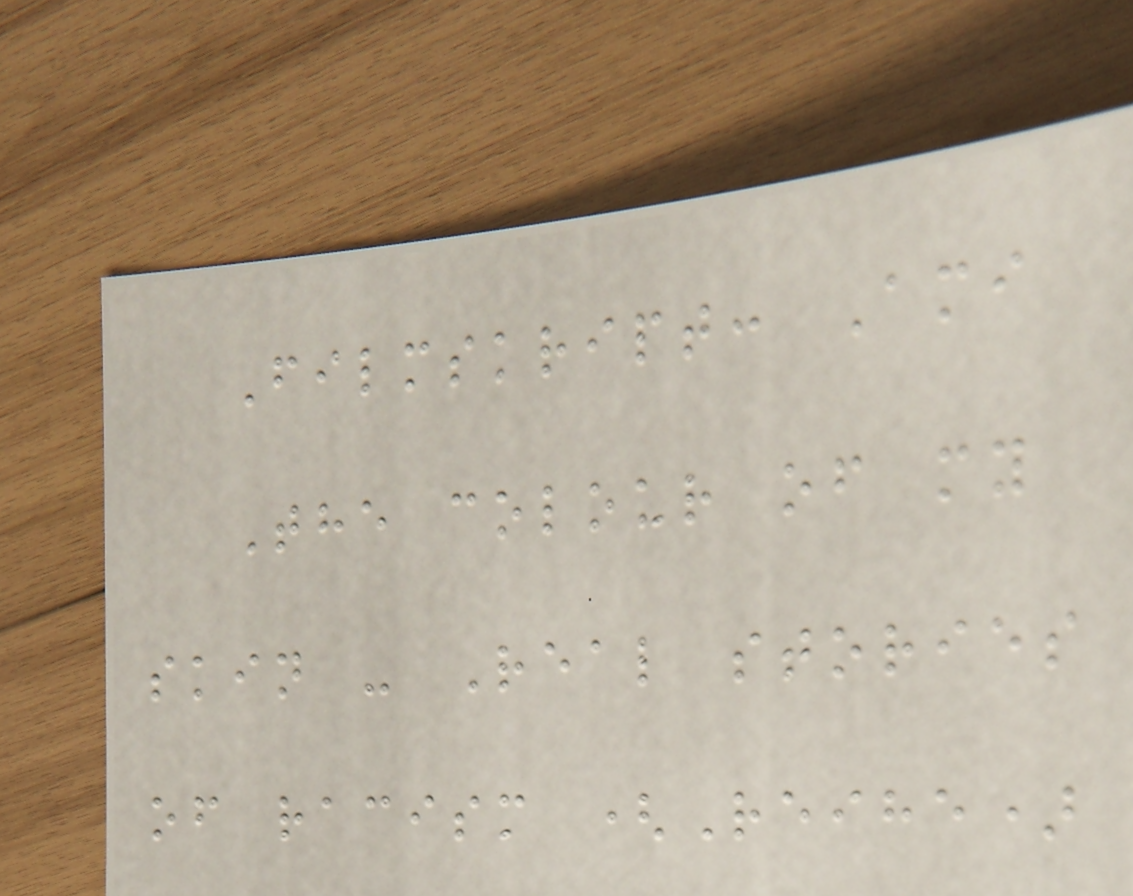Filmskript: Ami
The colour of my
skin - Real stories
of racism (Reihe)
